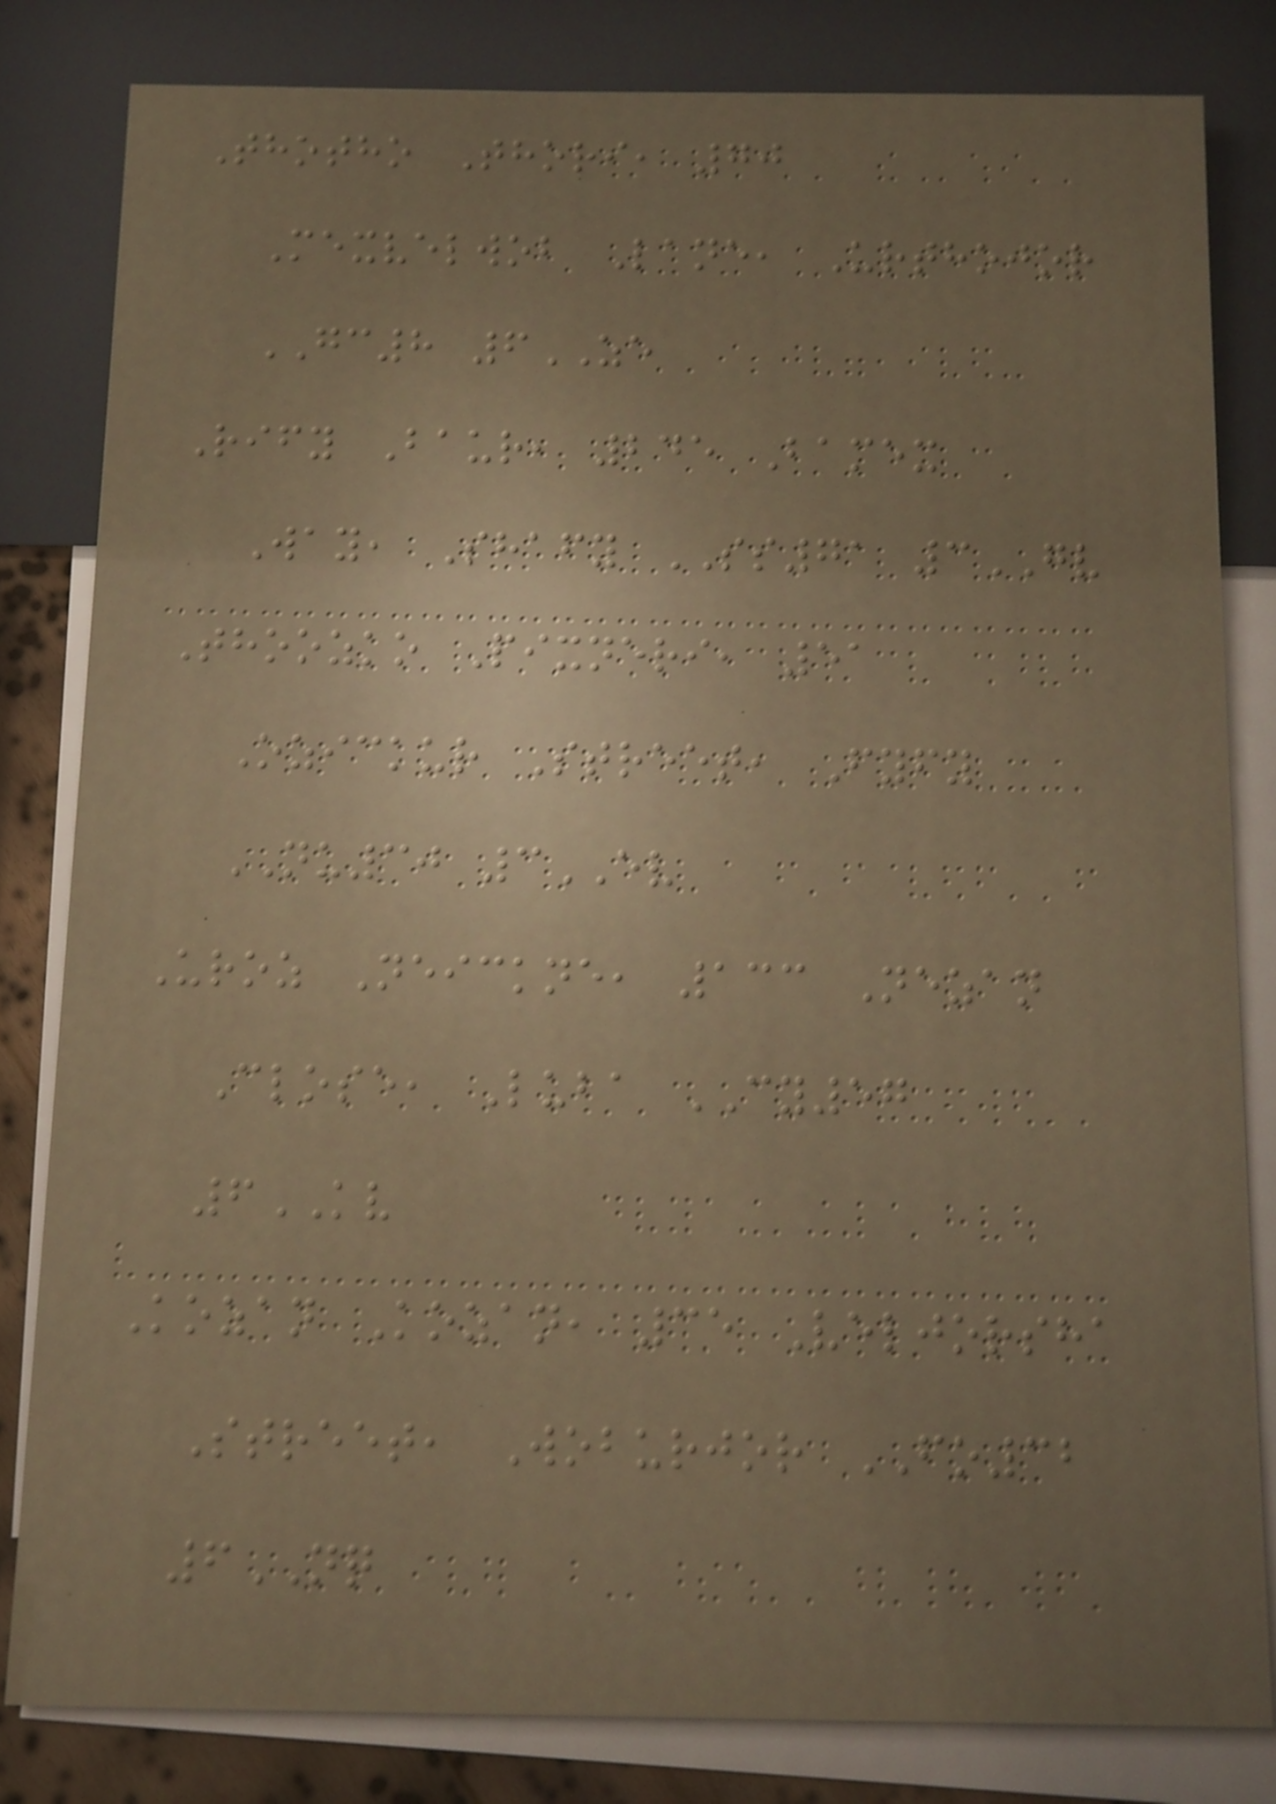Thotho Thori, 70
Mexvelwob Lane, Urthojor
GC8 6ZE
Rify Baur, 245 Bamex
Way, Shafy SS71 3GV
Thoozko Pixneri, 51
Ozickur Street, Fyfy
NU30 3EV
Uroz Neickne, 133 Nezan
Close, Luba CY57
6KV
Kozan Kozan, 35 Veljorsha
Street, Woburjor FO32
6NQ
